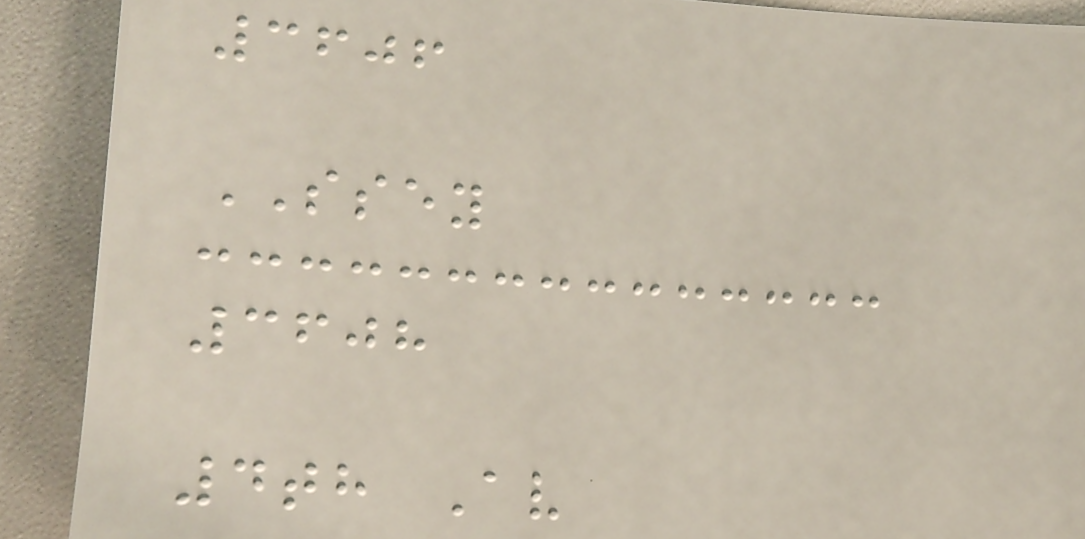3606
SSEY
3608
4th Av
